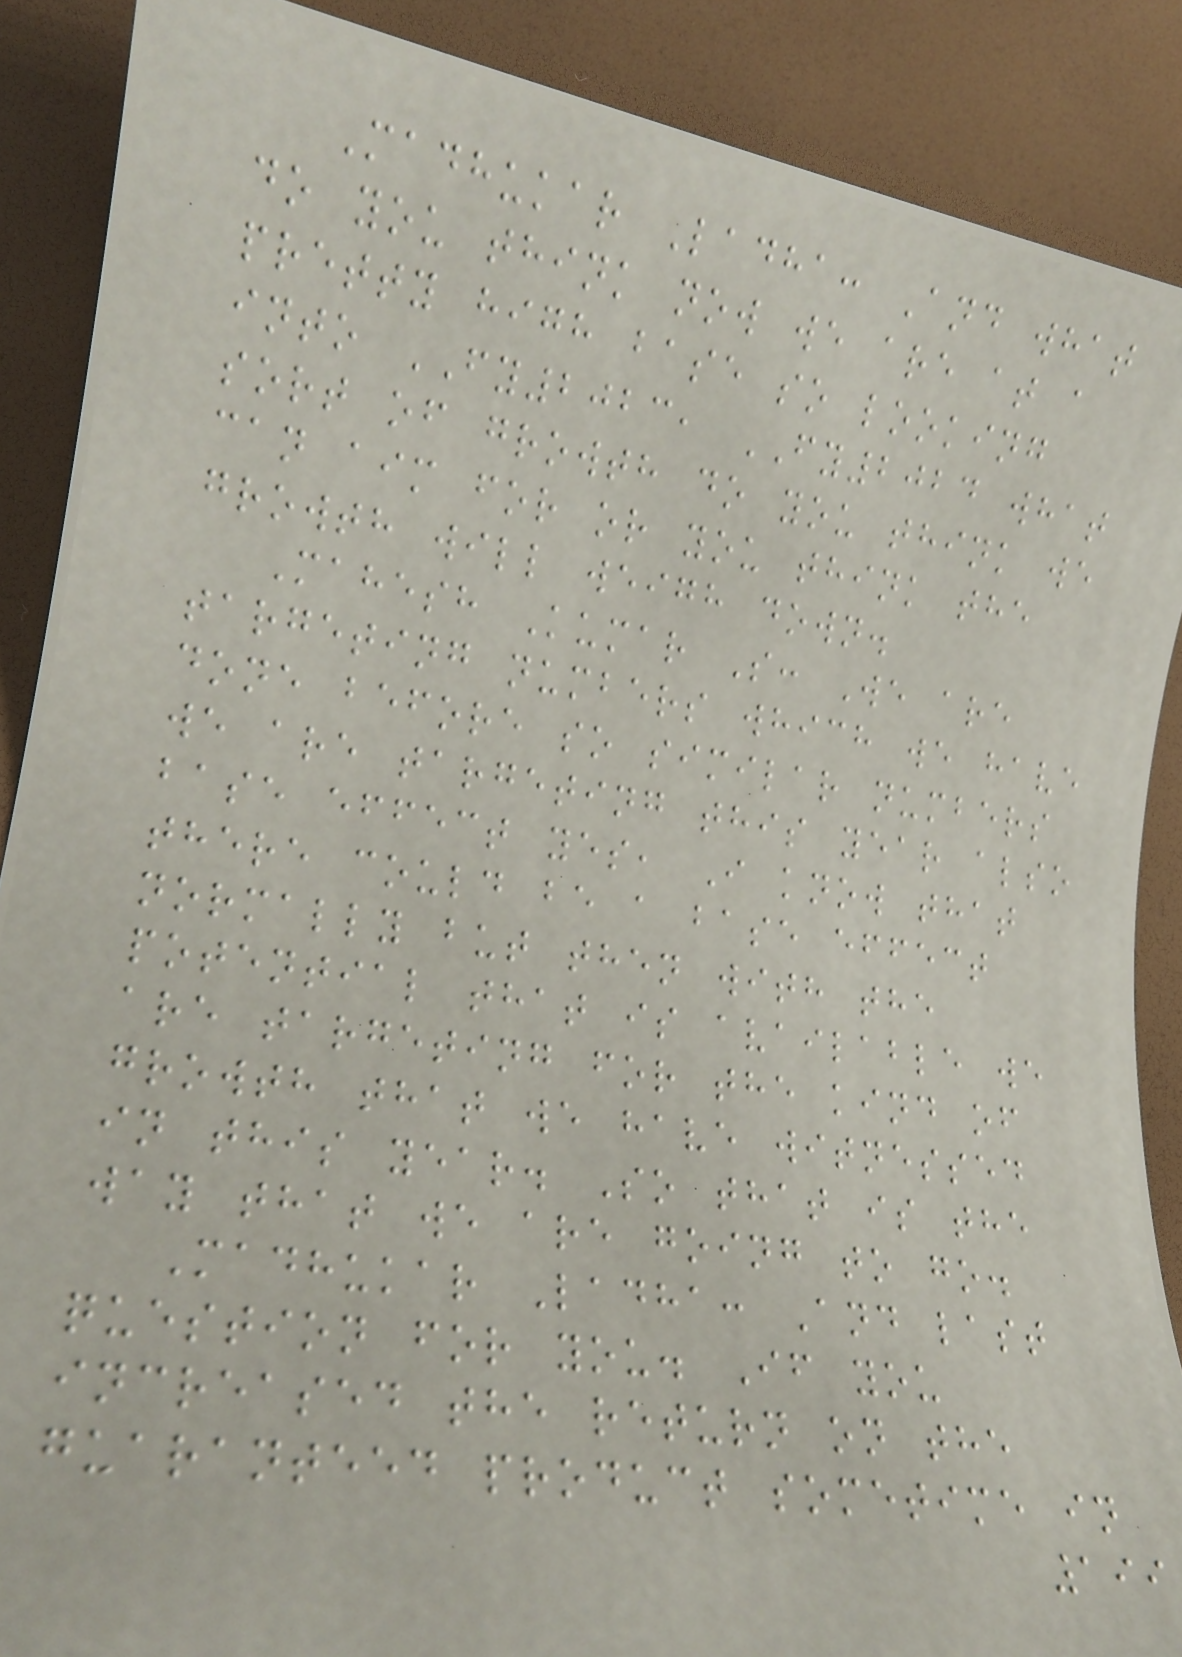Madhukar Ladha: And what
do you think now we are at a
pretty high base so looking
into FY2023, FY2024 what
sort of growth do you think we
can aim for or you think the
growth will weigh down.
Mahesh Kumar S: We are
targeting numbers which we have
done before so similar numbers
we are targeting this year also
base effect yes, I know that
there could be a base effect
normally but then with the
potential that is available we
are targeting for the kind of
growth that we have witnessed
in this year. So that is the
way that we are going to go.
Madhukar Ladha: And last
question for you. If you
increased the return on the
guaranteed product sometime in
199
